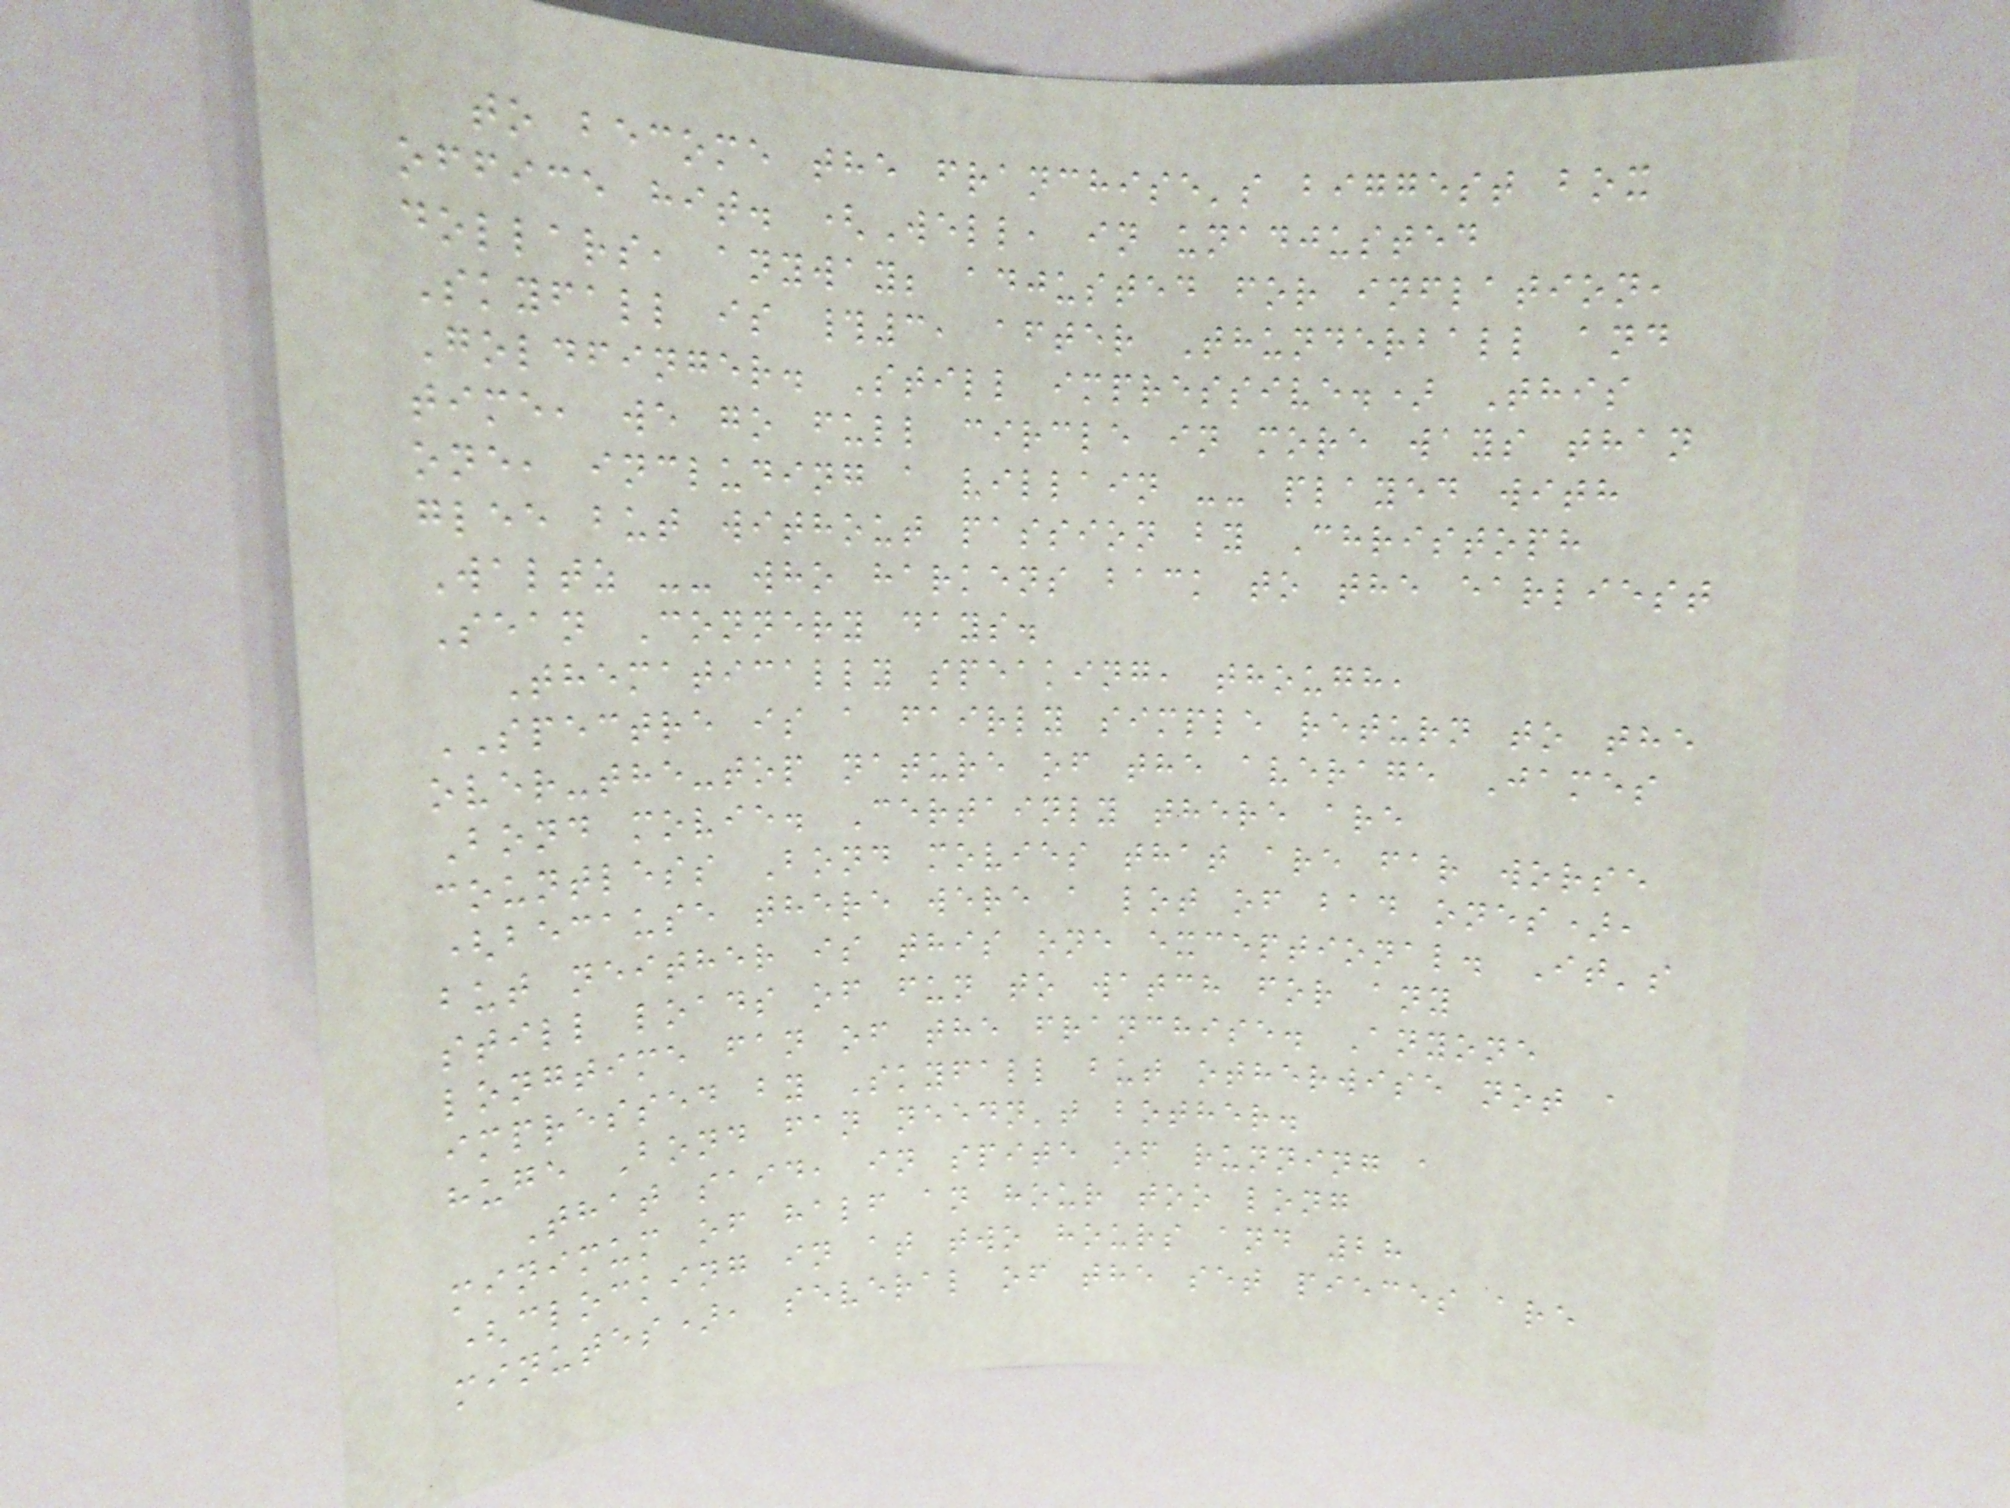to become the franchise's biggest box
office hit. (Well, in unadjusted
dollars, anyway; adjusted for inflation,
Skyfall is #3, after Thunderball and
Goldfinger. Still impressive.) This
time, we go full circle in more ways than
one, including a villain -- played with
glee but without passion by Christoph
Waltz -- who harkens back to the earliest
Sean Connery days.
Thematically speaking, though,
SPECTRE is a fairly simple return to the
over-the-top nature of the average James
Bond movie. Certainly there are
countless Bond movies that are far worse
(because there were a lot of bad ones),
but neither is this one exceptional. It's
still loads of fun to watch for any
longtime fan of the franchise. Anyone
impressed by Skyfall but otherwise not a
huge Bond fan needn't bother.
That said, in spite of running a
minimum of half an hour too long
(clocking in at two hours and 28
minutes), several of the set pieces are
